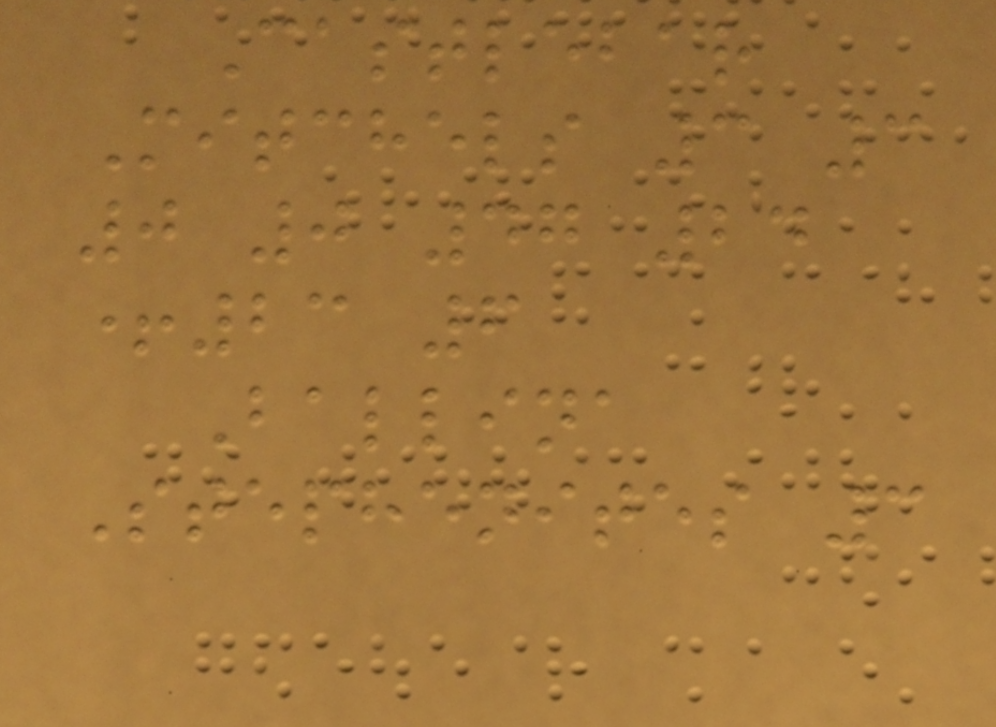Castlebar
Mitchels 3 3
0 0 47 24
+23 6
Ballina
Stephenites 3
